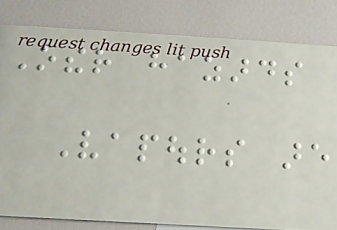Other hazards
Vapours are
